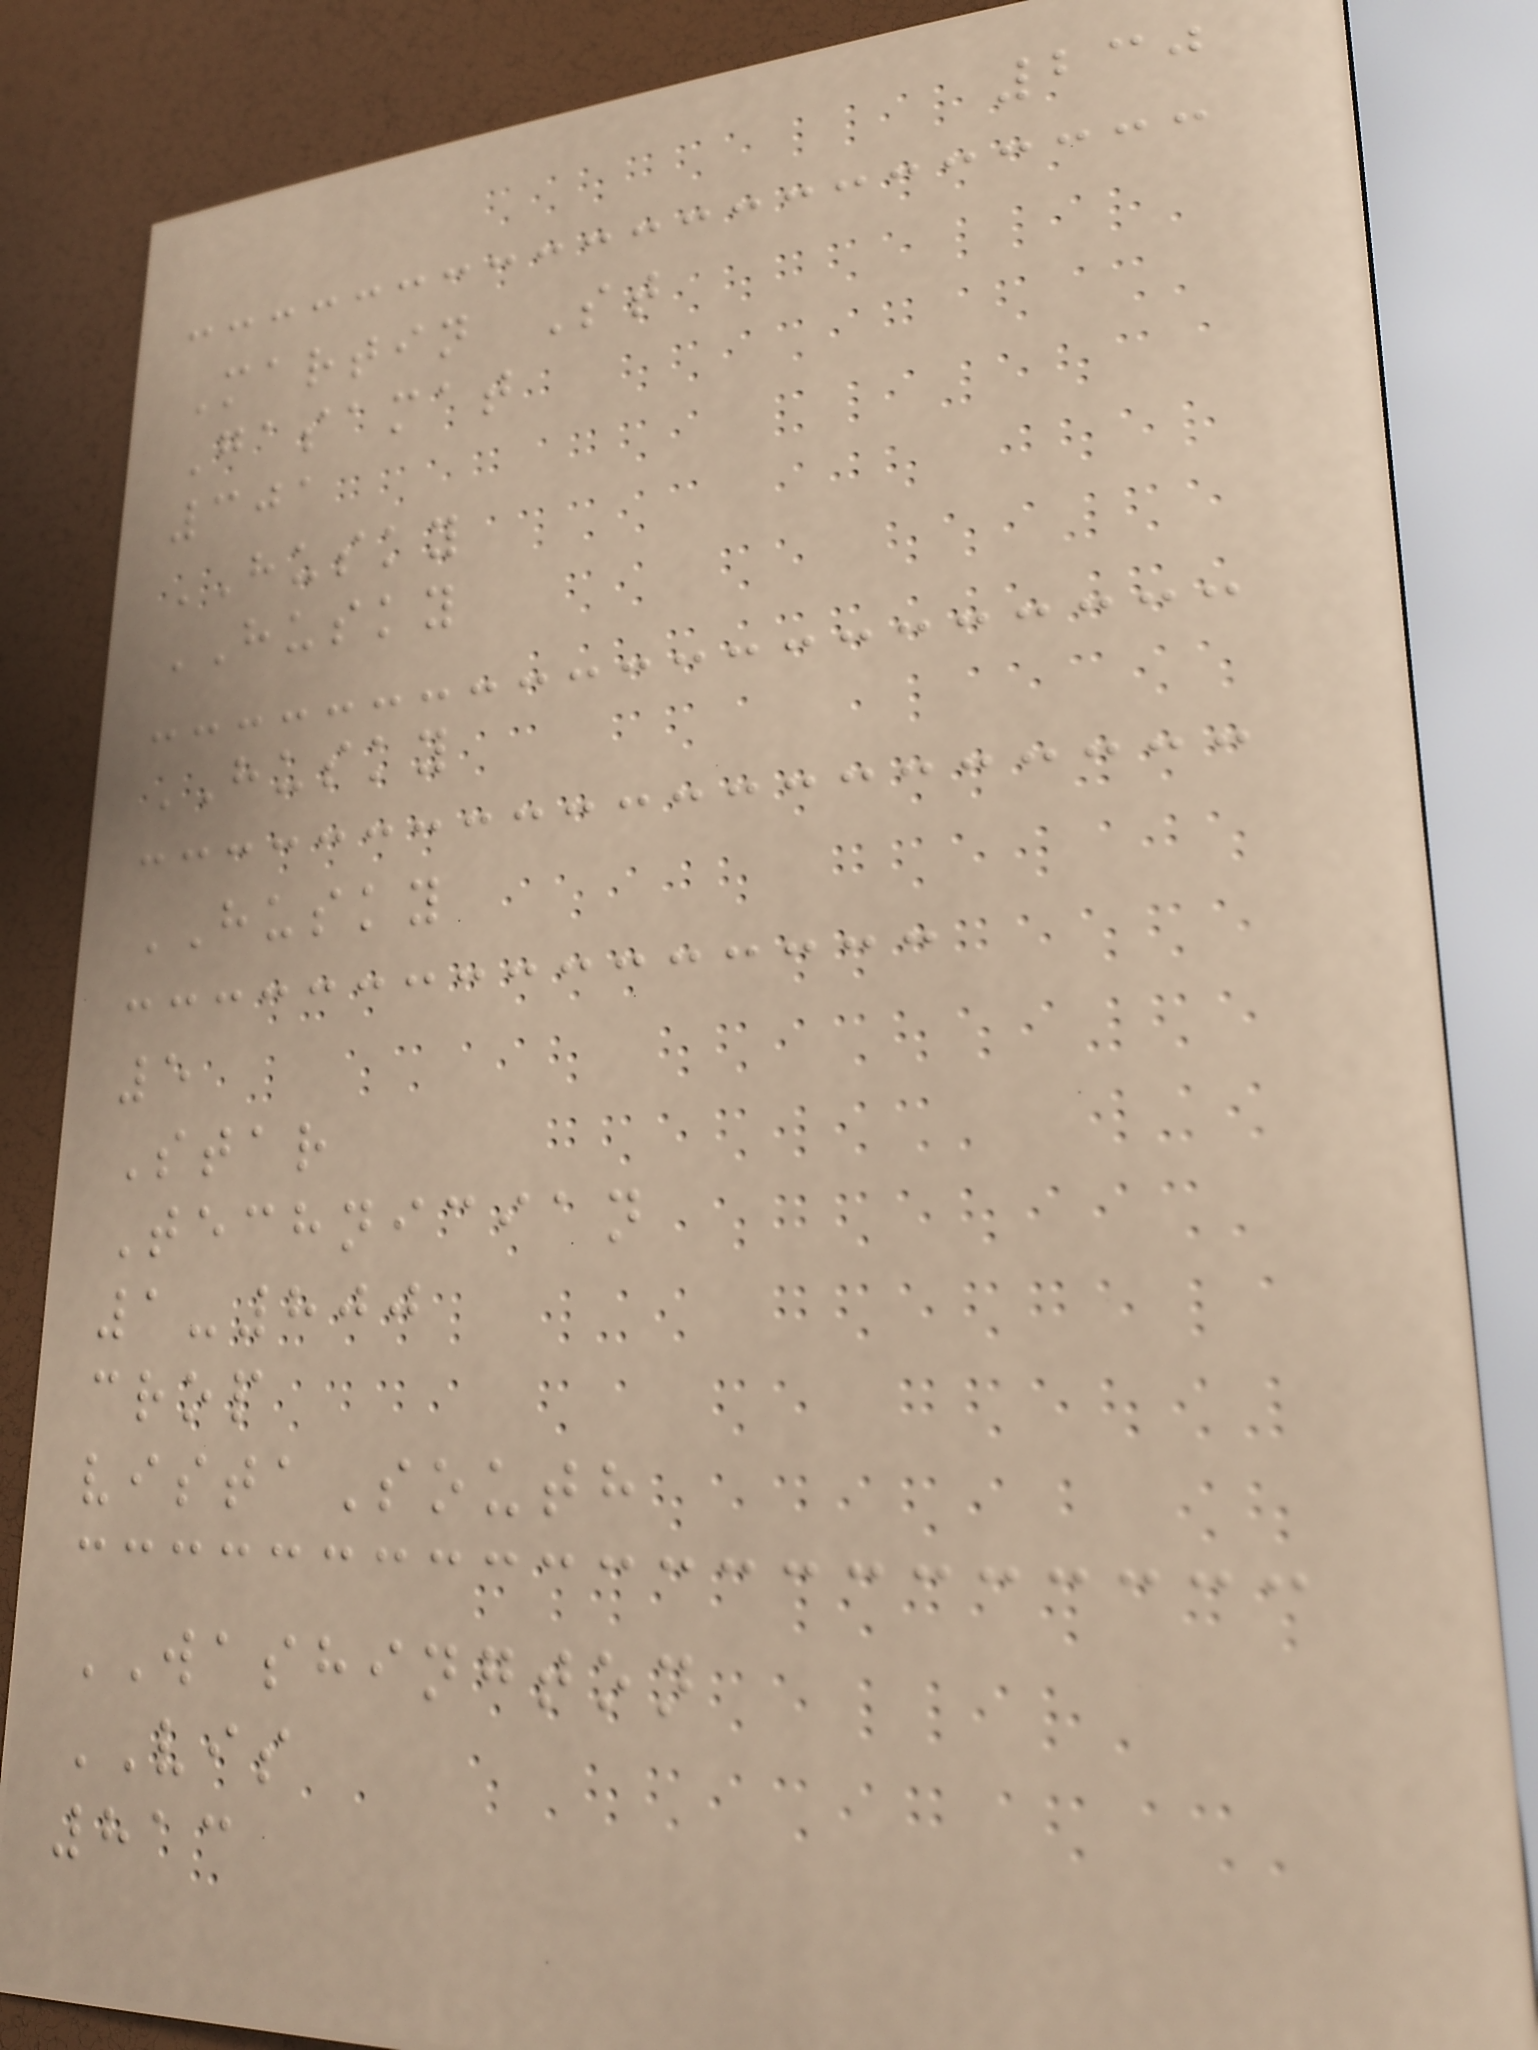230
Martin St
Gasamat
301
HUSKY
HUSKY
HUSKY
HUSKY
5
Star
Technician
1-800
crop
vistaSouth
WASHINGTON
VIS
813
